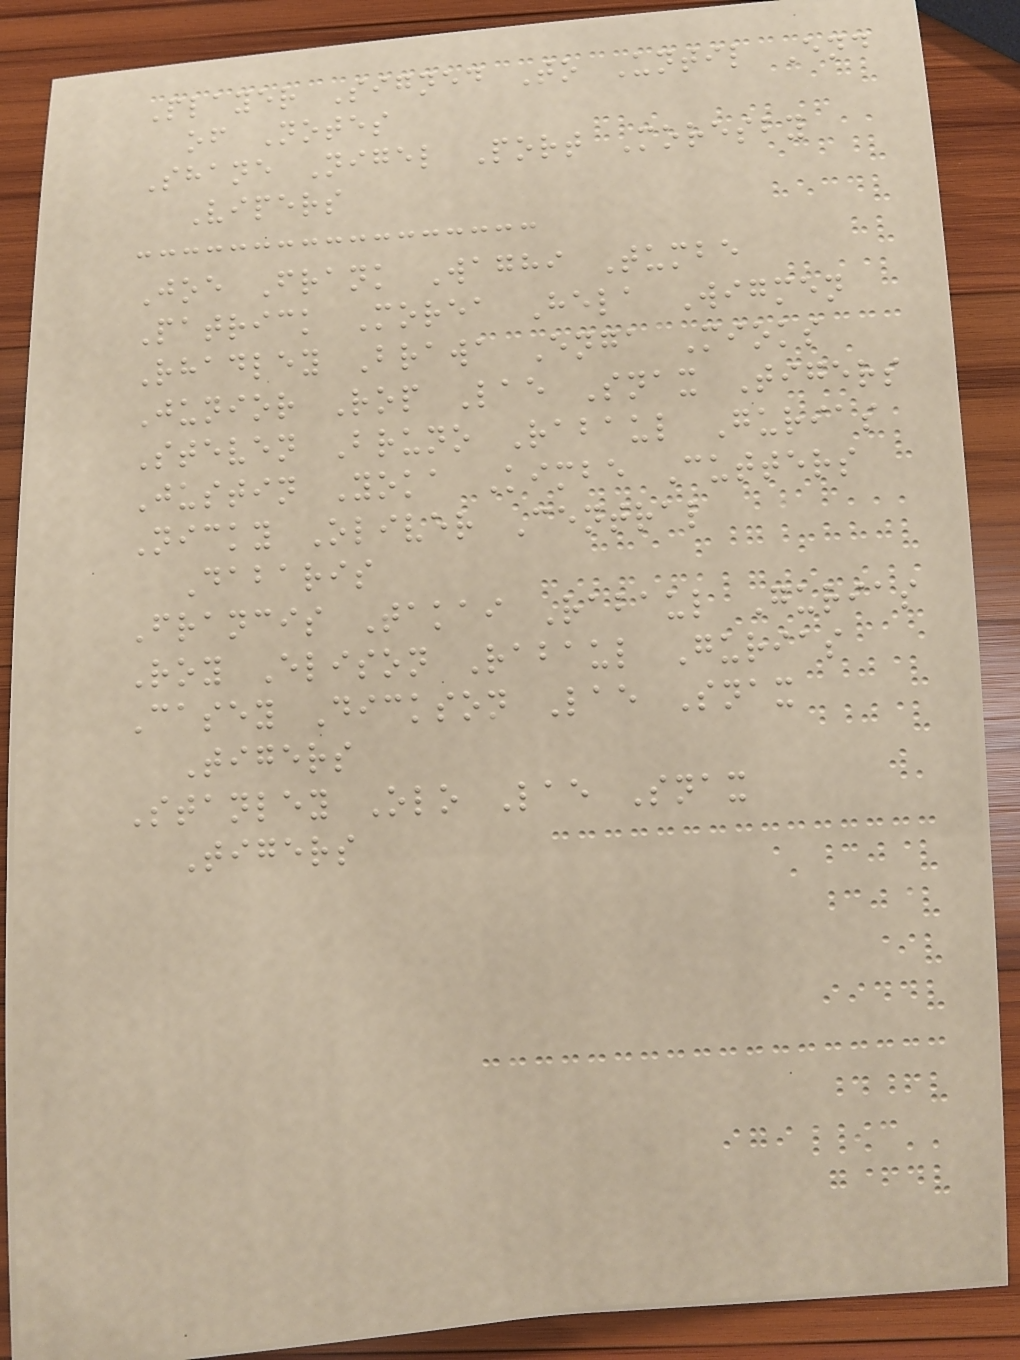Player Signed To Until End
of Notes
Shane Nigel Port Moresby
Vipers
Joe Frank Waghi Tumbe
Patrick Morea Hela Wigmen
Rhadley Brawa Enga Mioks
Junior Rop Lae Snax Tigers
Steven Bruno Rabaul Gurias
Justin Yoka Kimbe Cutters
Nicky Oliver Central
Dabaris
Francis Takai Rabaul Gurias
Roy Elison Rabaul Gurias
Casey Dickson Lae Snax
Tigers
Stanley Olo Lae Snax
Tigers
